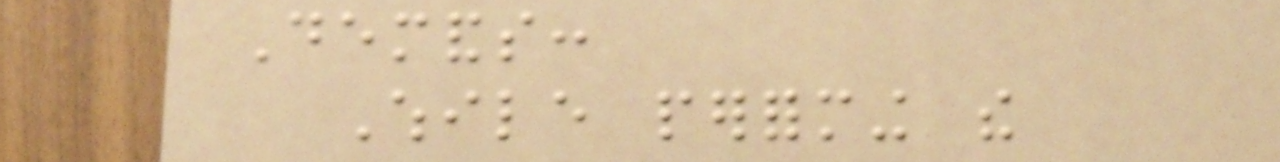Demands:
While performing the
